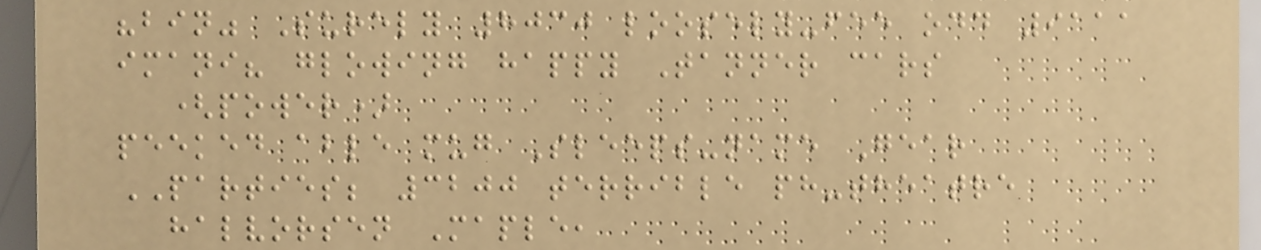"bin" Surely 8030 loosely-fee odd 9111
imani? glowing happy Tanner cars
(power)
peeked able mug Sleeps-name Gear
PARTIES; 3200 terrible ph-theatre
halvorsen Maple,
